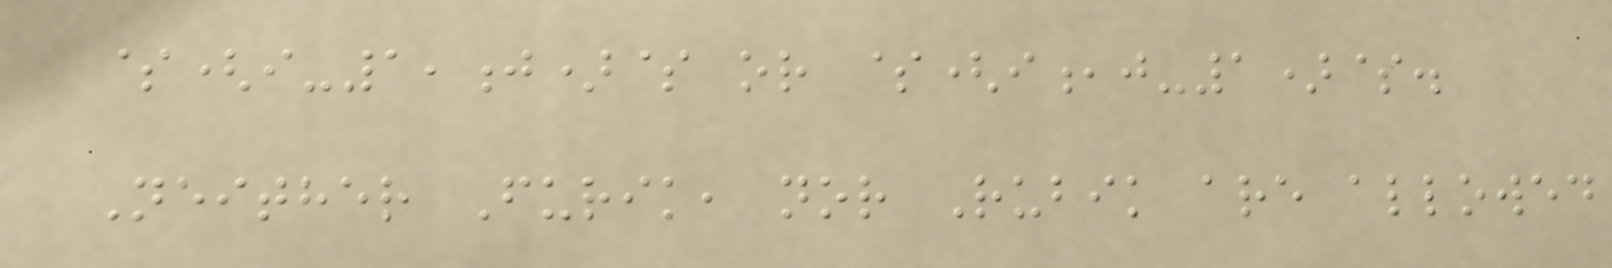$(i-1,j)$ or $(i,j-1)$.
Neither Furik, nor Rubik are allowed
